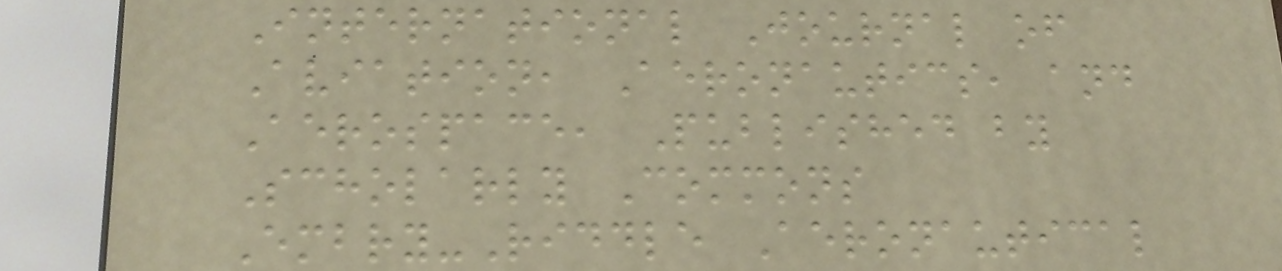International Journal of
Aviation, Aeronautics, and
Aerospace, Published by
Scholarly Commons
Embry-Riddle Aeronautical
